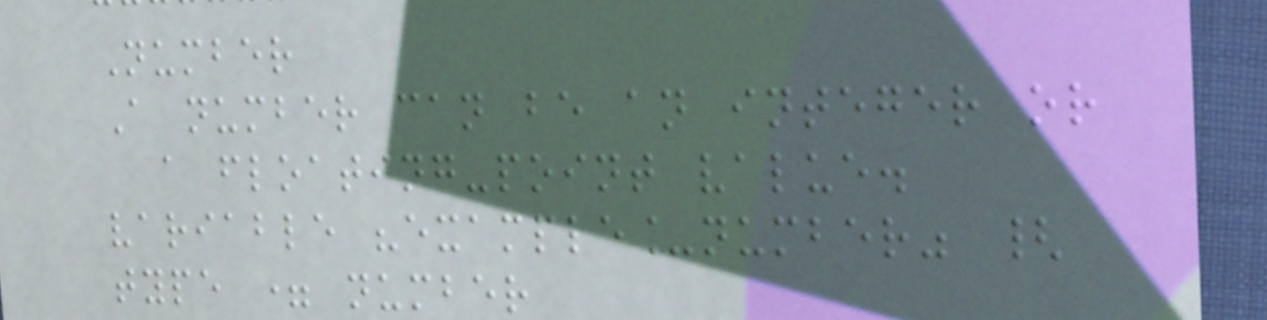Number
A number can be an integer or
a floating-point value.
variable "example_number" {
type = number
